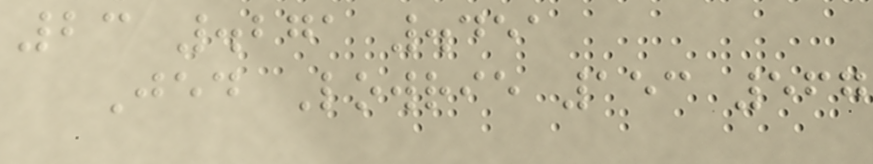23 .271 .451
Jed Lowrie 153 567
